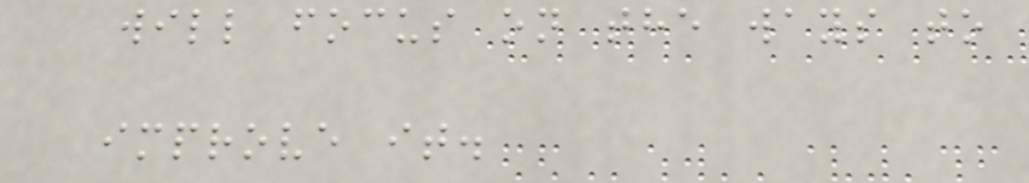will focus on the ways to
improve it.
